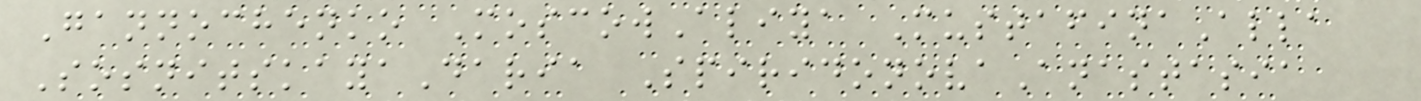Gannochenko MoscowAliya MustafinaAlla
SosnitskayaDaria SpiridonovaAnastasia
